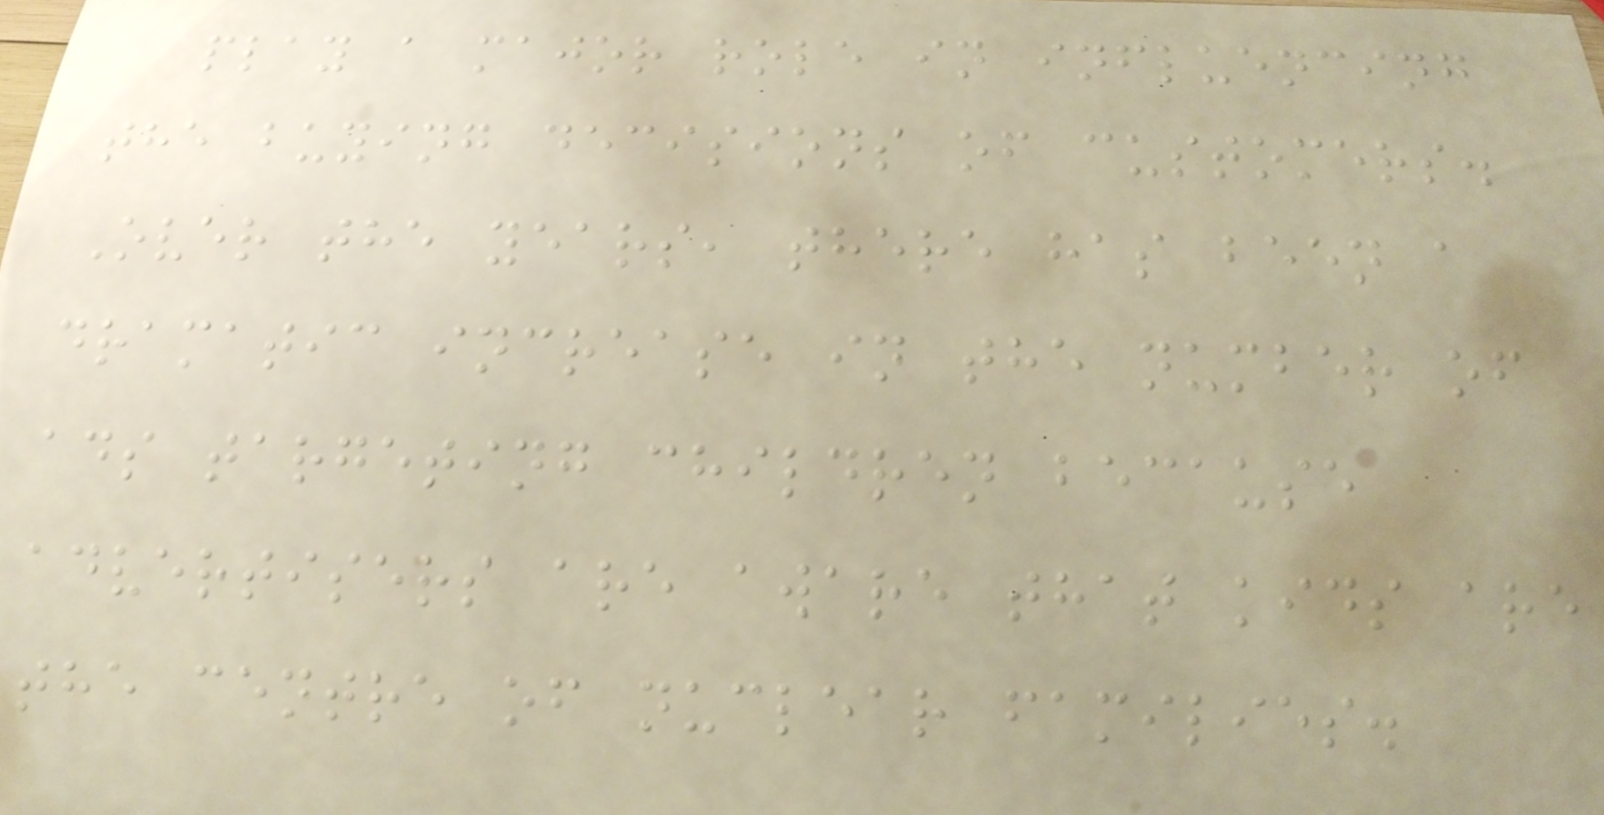play a major role in influencing
the buying decisions of customers.
Over the years, there has been a
dramatic increase in the number of
ads targeting children because
advertisers are aware that kids are
the centre of nuclear families.
